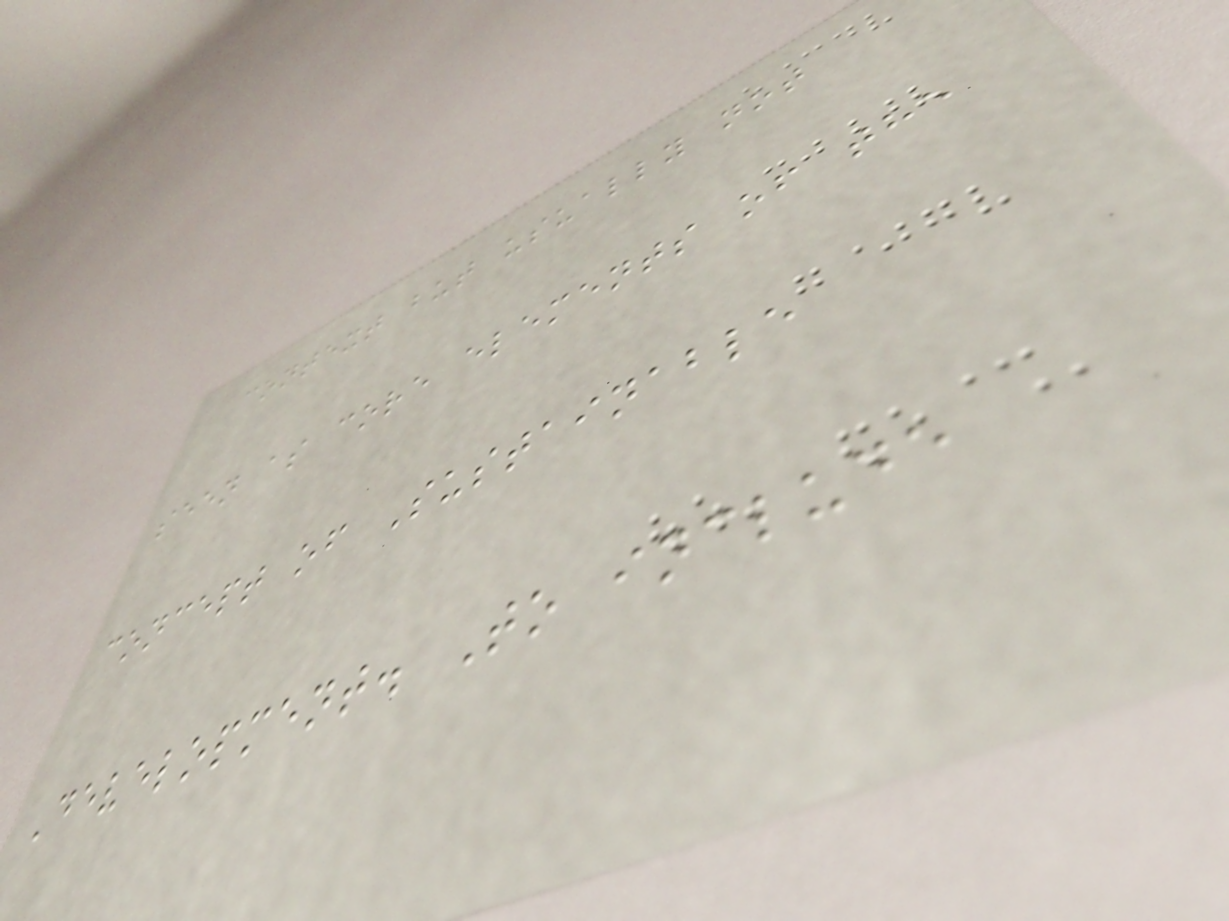context but usually not
seen as core elements of the
concept of Sustainable
Development. To include
